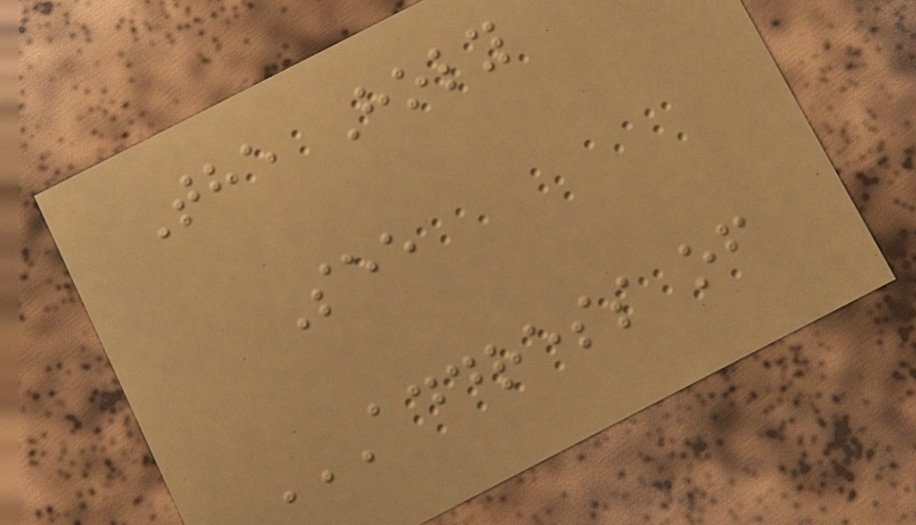The Holy
See
ADDRESS OF
